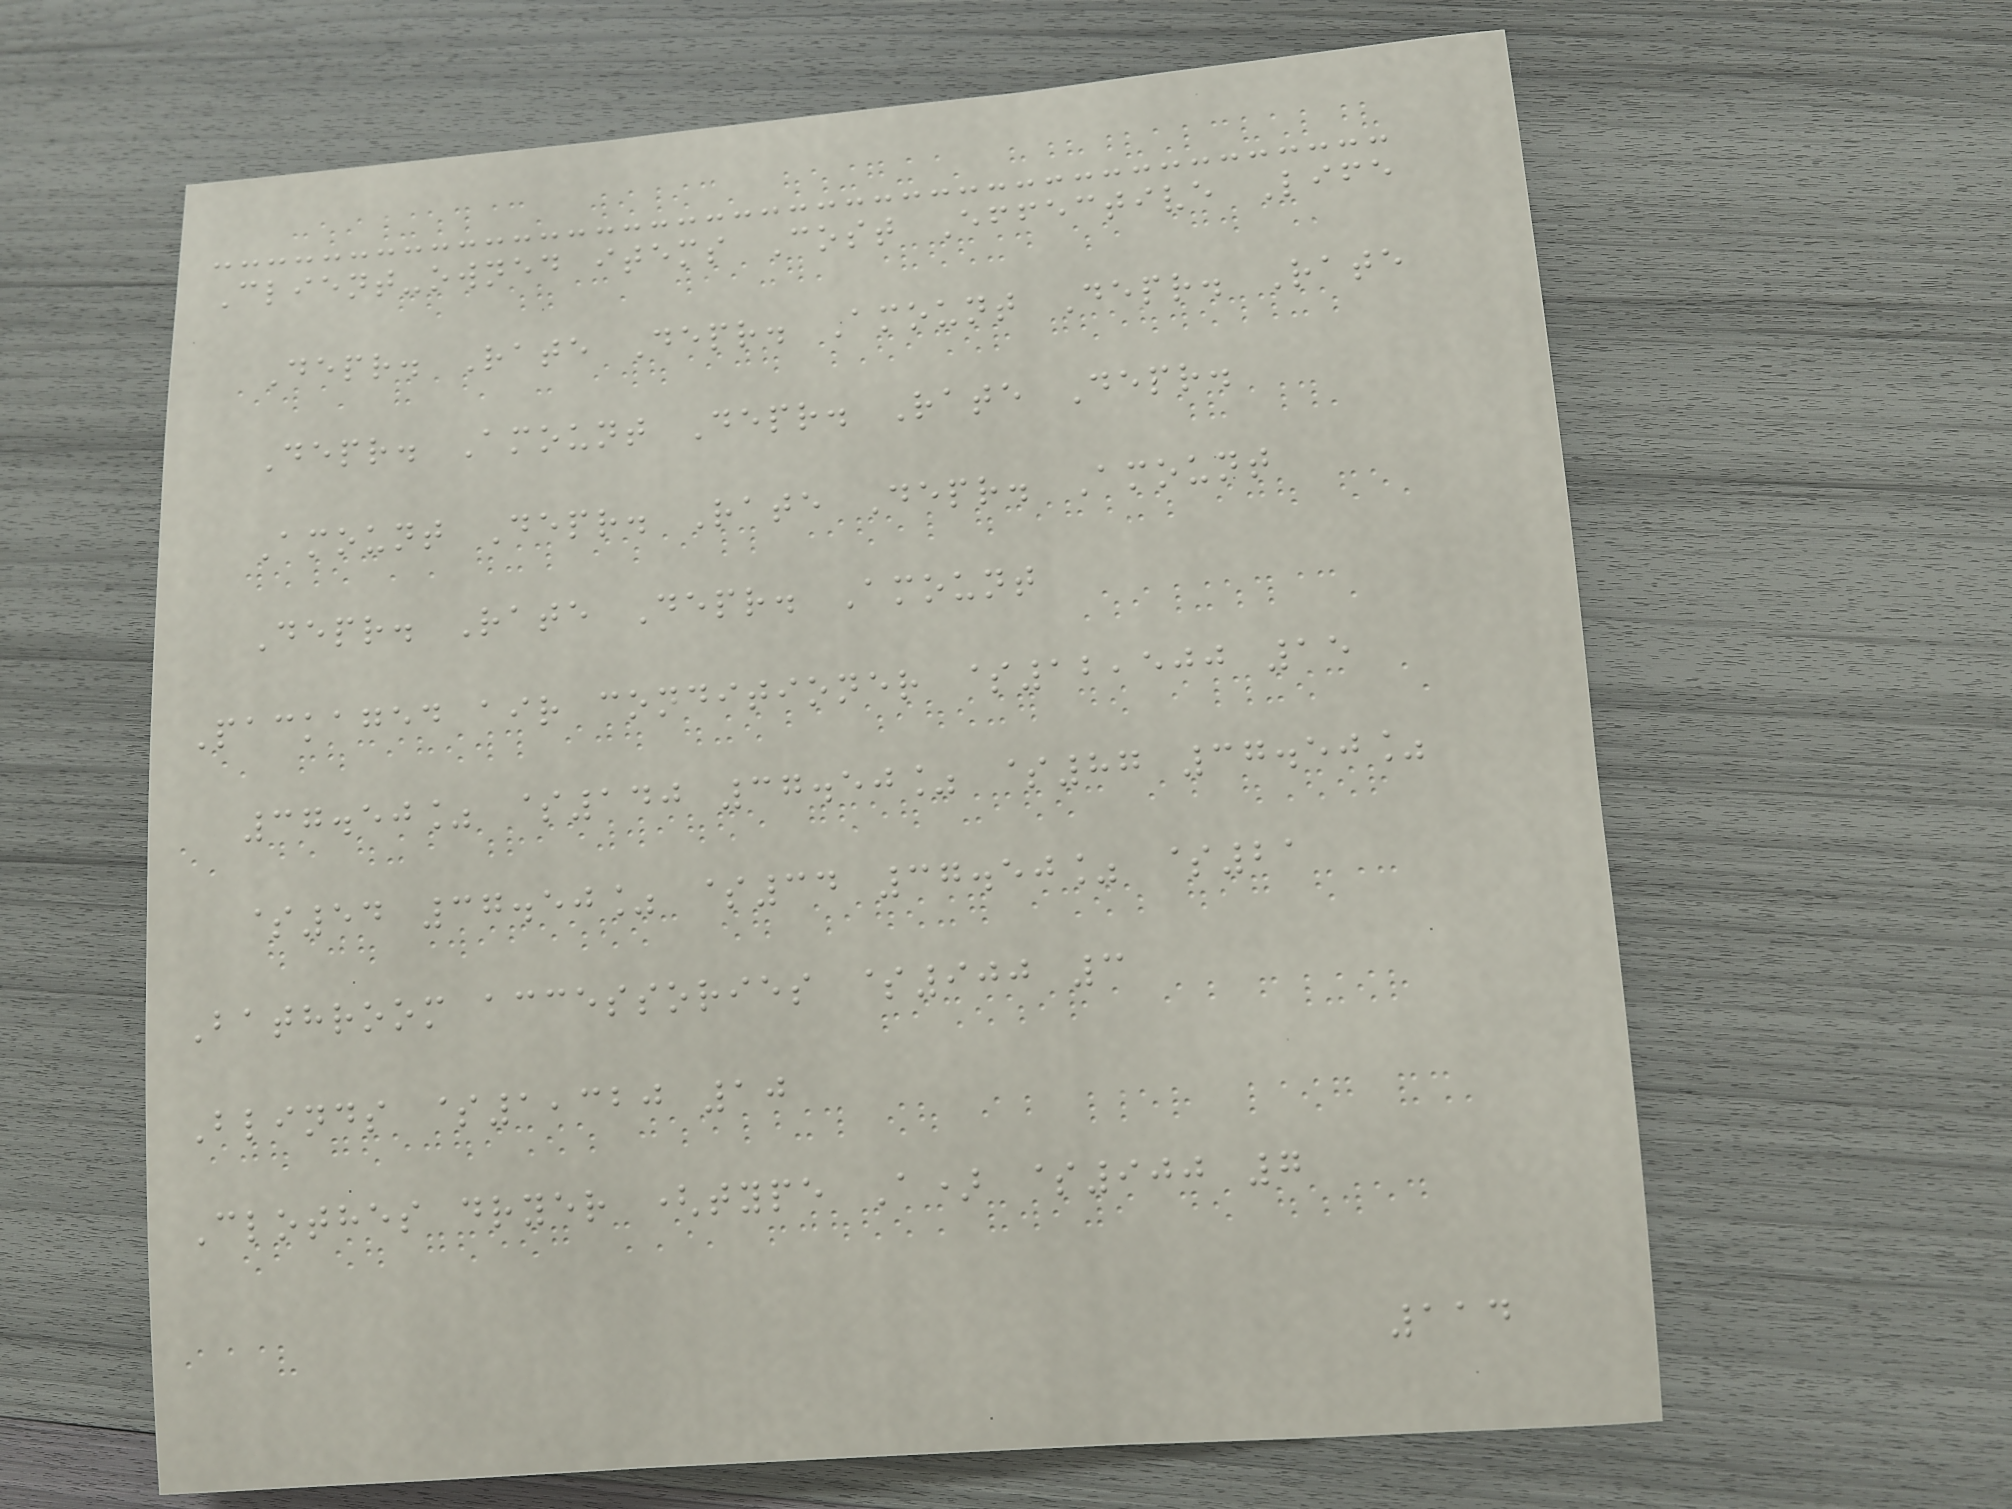Client-owned items Cost Effective Life
Depr. Rate Depr. Amount Depr. Rate
Depr. Amount Depr. Rate Depr.
Amount Depr. Rate Depr. Amount
Depr. Rate Depr. Amount
Packaged air conditioner $12,500 15
37.50% $140 37.50% $87 37.50%
$54 37.50% $34 37.50% $21
Bathroom accessories $900 3
Blinds $1,320 10
Clothes dryer (type A) $900 7
114
